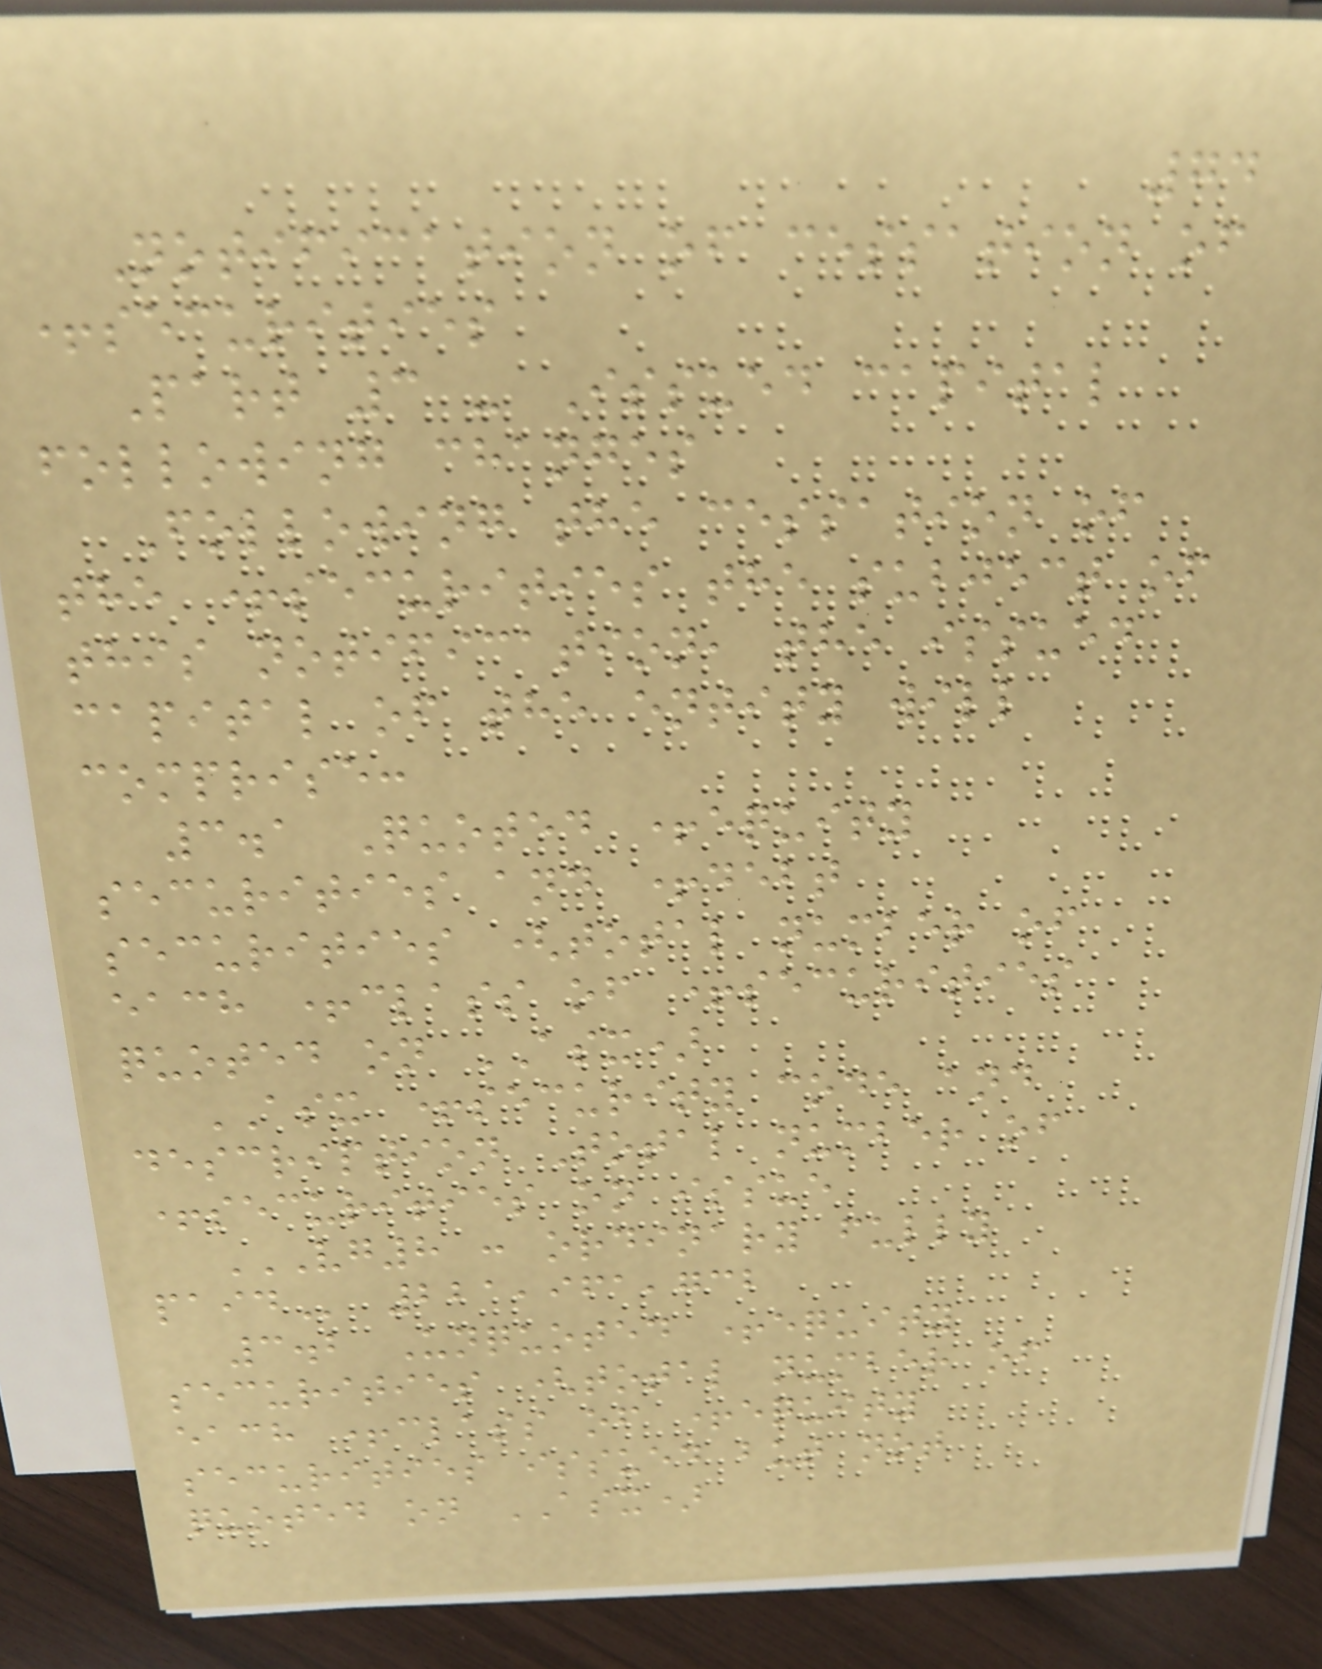74
Notification of cessation of
+securities
Part 3 - Issued capital
following changes
Following the cessation of
the +securities the subject of
this notification, the issued
capital of the entity will
comprise:
3.1 Quoted +equity
securities and +debt
securities (total number of
each +class of +securities
quoted on ASX)
ASX +security code and
description Total number of
+securities on issue
VG8 : ORDINARY FULLY
PAID 221,961,732
3.2 Unquoted +equity
securities (total number of
each +class of +equity
securities issued but not
quoted on ASX)
